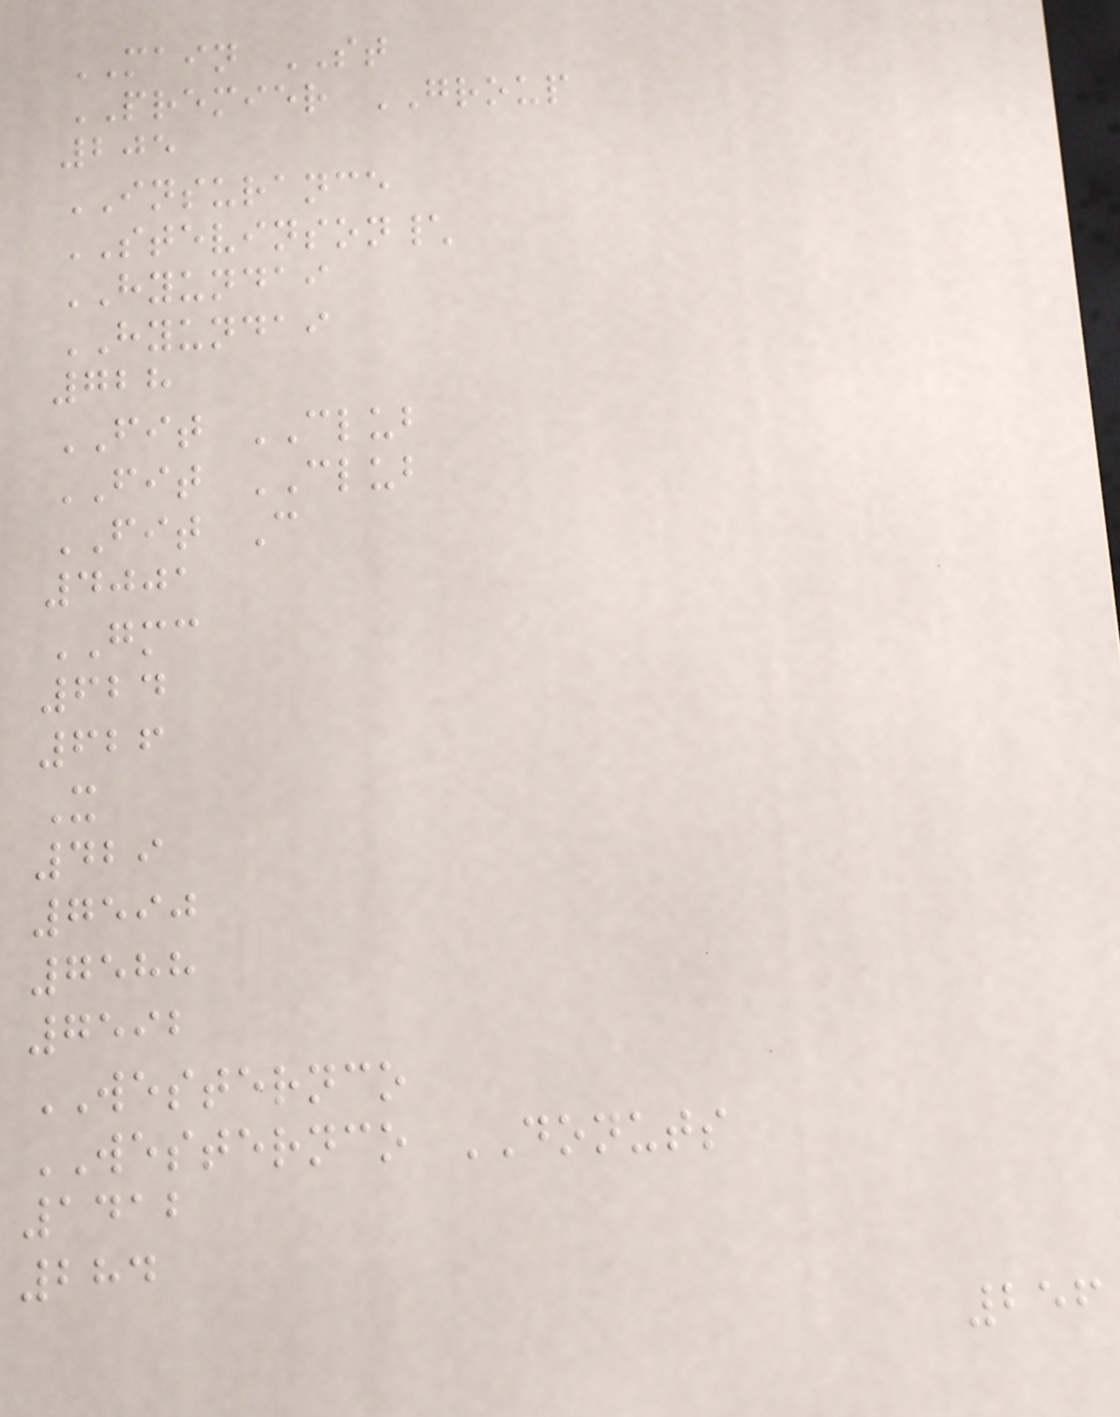MAIN ST
PREMIER GROUP
205
INSURANCE
STEVINSON\
HYUNDAI
HYUNDAI
728
FIT CLUB
FIT CLUB
FIT C
4001
GMC
624
626
X
429
7590
7588
7592
WESTERNCO
WESTERNCO DONUTS
1412
284
256
